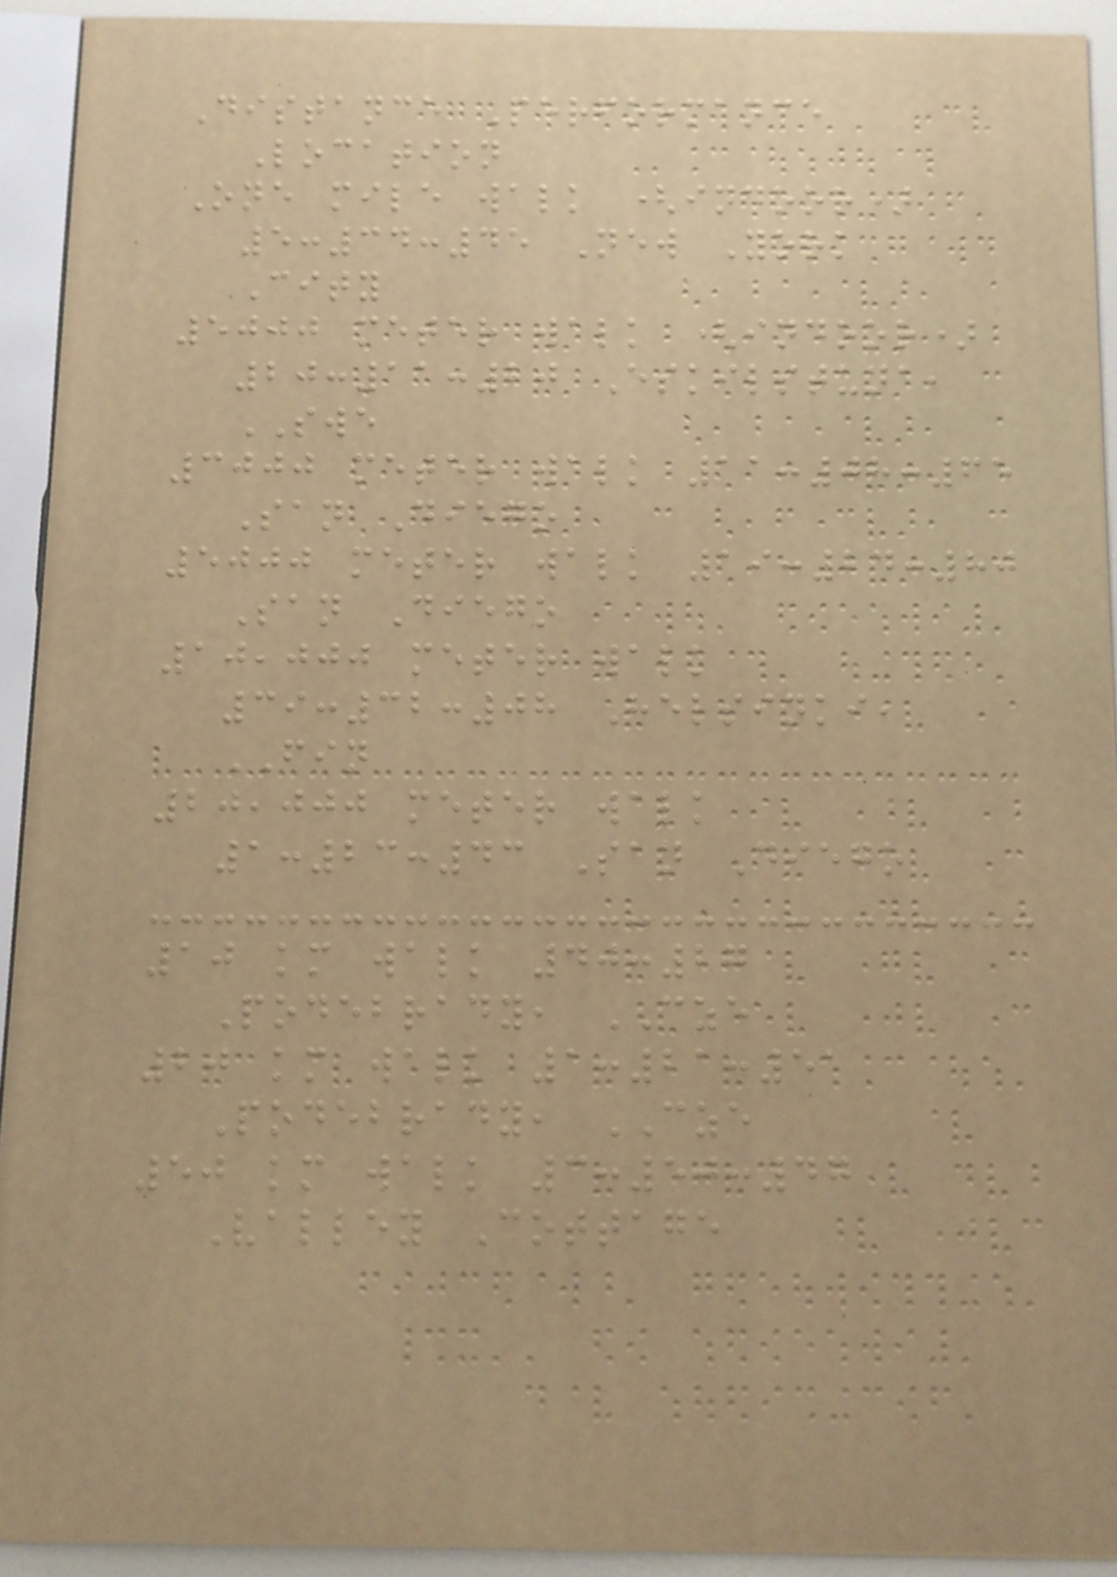Distance Performance
Location
One mile walk (indoor)
5:34:45 New York
City
5000 meter walk (indoor)
20:11:20 Eskilstuna,
SWE
3000 meter walk 11:08:65
San Diego
5000 meter walk 19:24:80
San Diego
10,000 meter walk
39:32:08 Helsinki,
FIN
20,000 meter walk
1:23:43 San Diego
10 km walk 40:27
Podebrady, CZE
20 km walk 1:21:51
Podebrady, CZE
50 km walk 3:50:47
Valley Cottage
